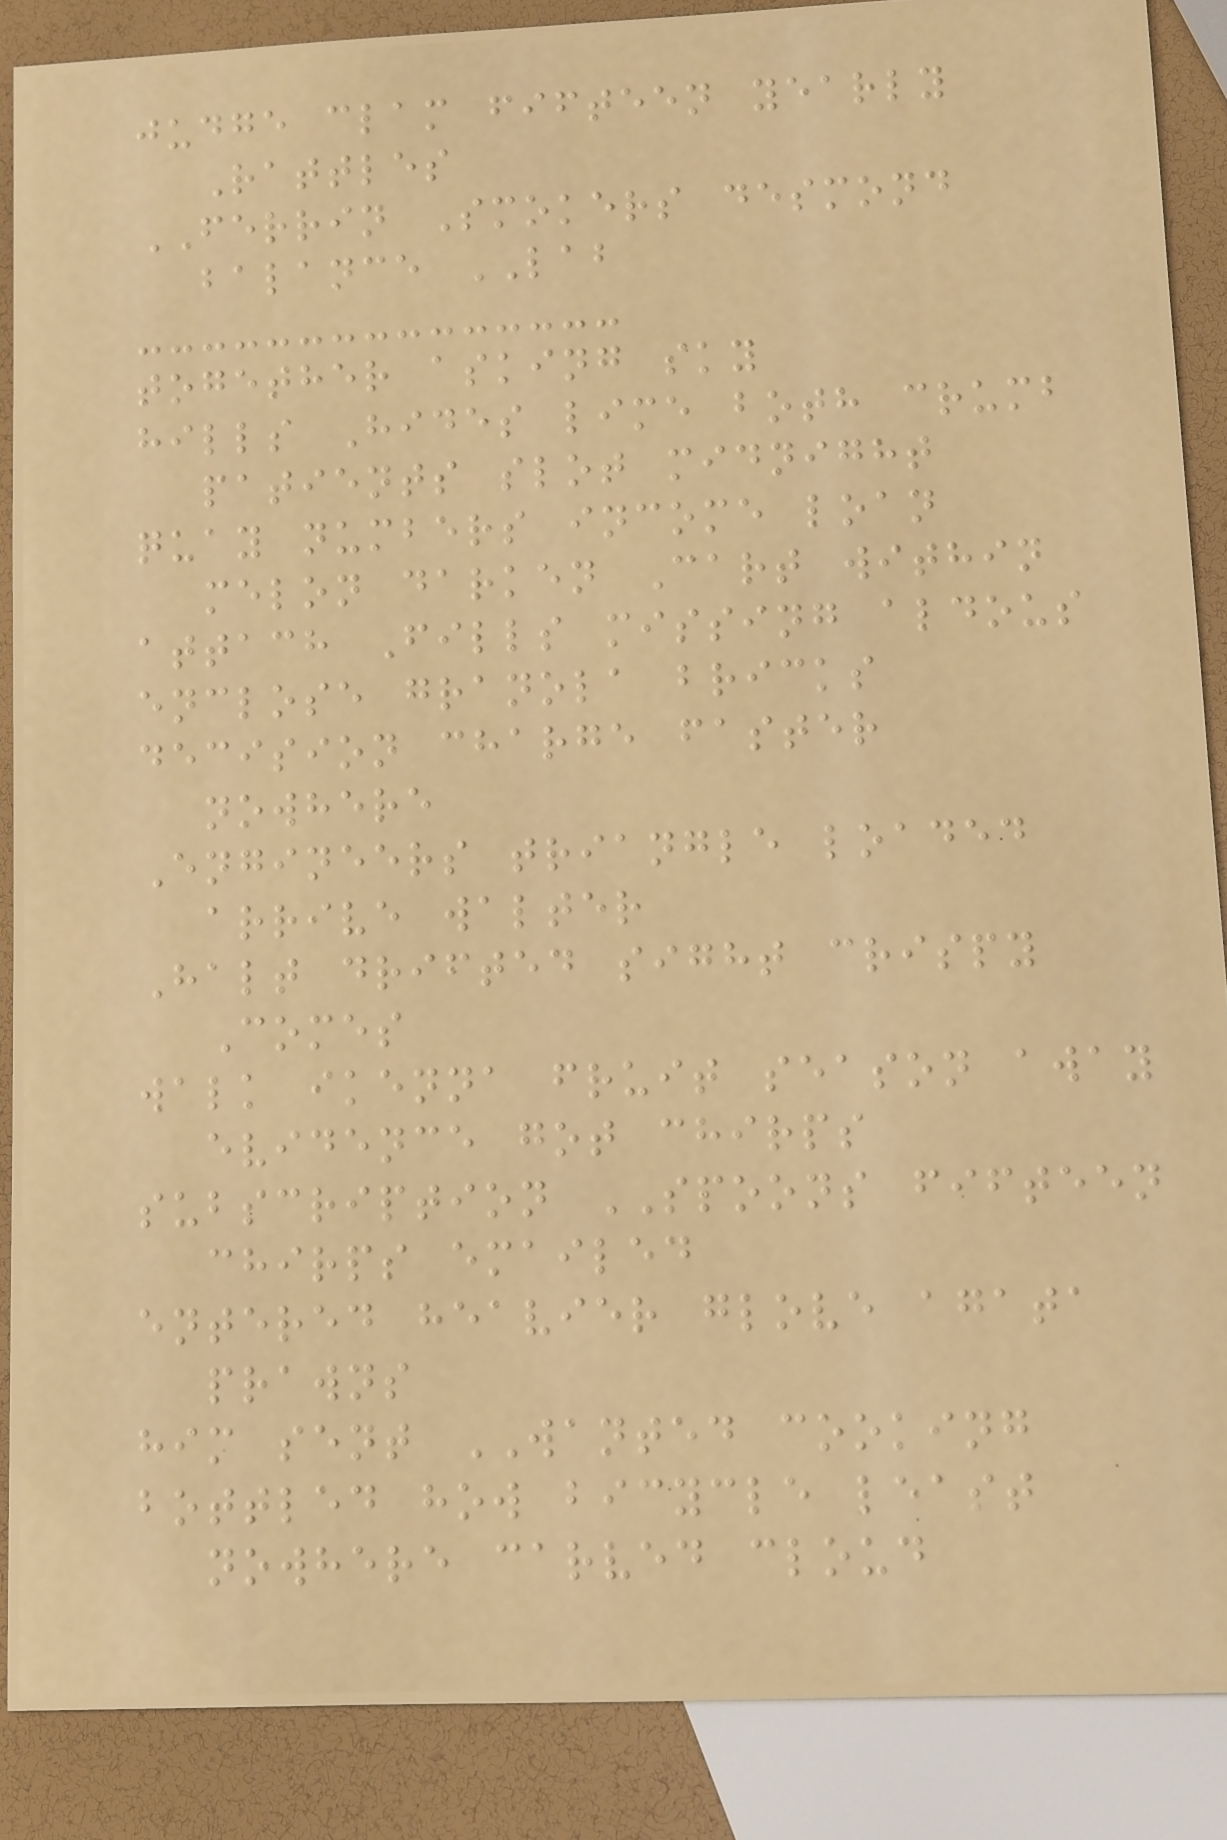judge clam fifteen yearly
Rattles
FERRIN Smokers desmond
balance LAB
together asking sky
hills Hides lime both crumb
patients slot midnight
quay numbers income loan
melon darken Cart within
attach Fills missing aldous
enclose granola bricks
decision charge faster
nowhere
Engineers triangle loaded
arrive walter
Halt drifted sight crispy
Comes
walk ikenna fruit season away
evidence got chirps
subscription SPOONS fifteen
chirps emailed
entered heavier glove agata
prawns
him sent WANTED cooking
bottled how bicycle least
nowhere carved cloud
